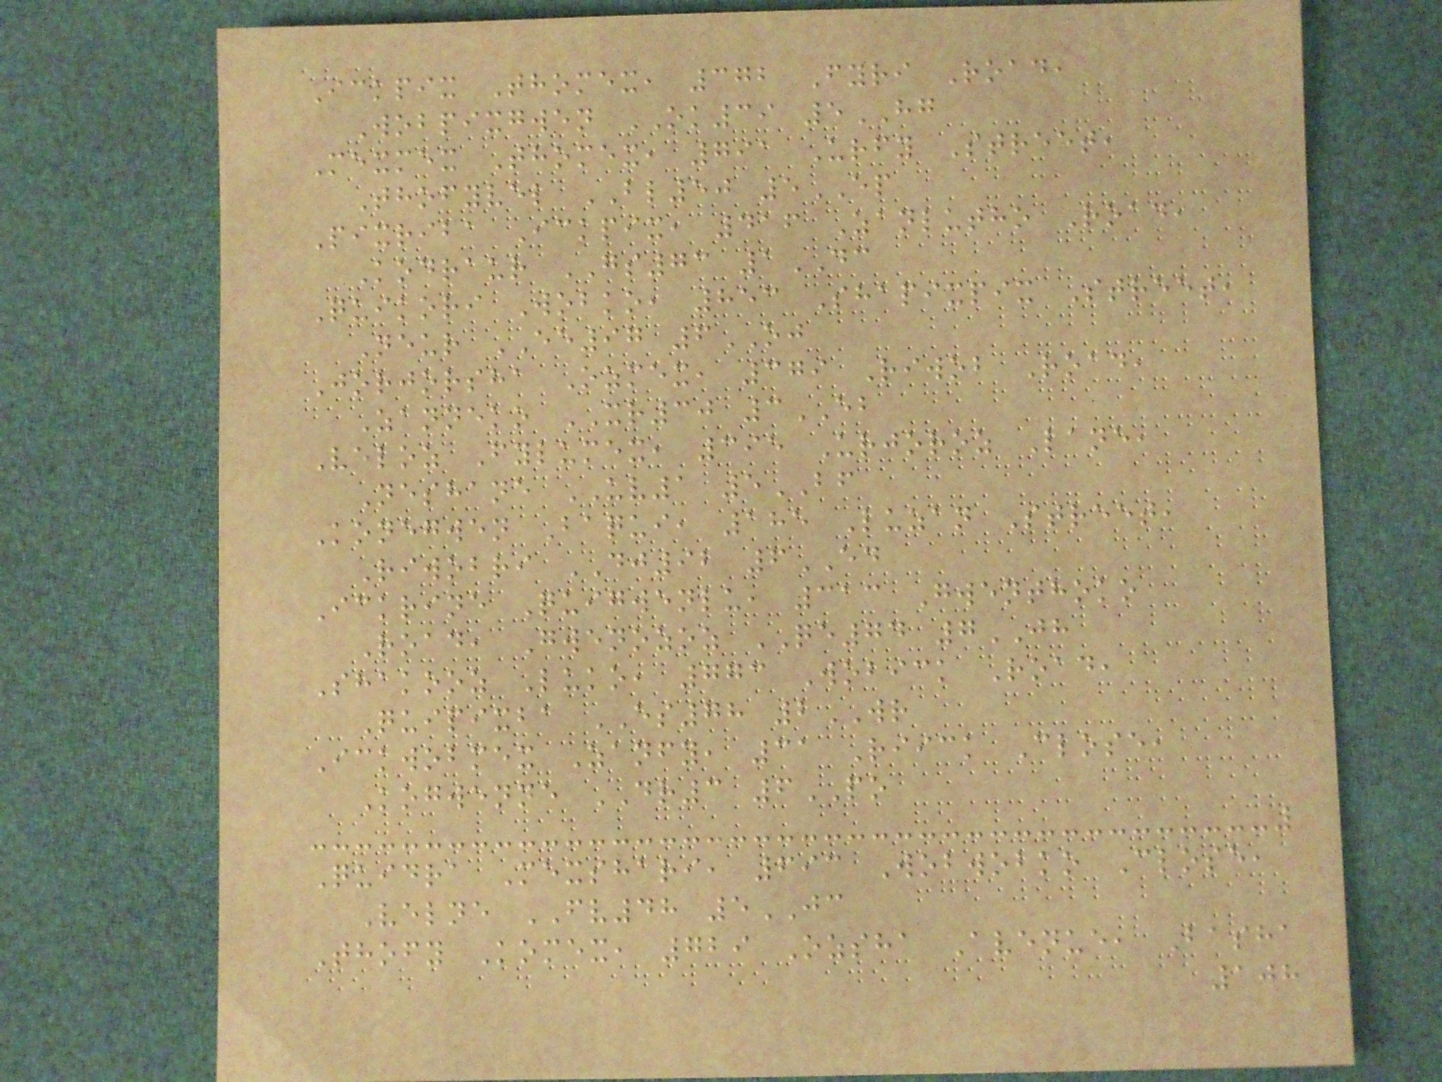Ickpix Thomex, 372 Fyri Road,
Wobpixgwen OK39 5HG
Mexmex Thomex, 791 Urfy Street,
Thofyvel BL50 5EP
Pixriba Ickpix, 416 Zanlutho Road,
Kodraur GS73 1DC
Quikori Wobko, 853 Shapixpix Street,
Neur EE97 6OJ
Jorjorsha Ozmex, 379 Riwob Road,
Zanneko XR30 3EB
Veloz Fylumex, 395 Urjoroz Lane,
Neshane UV1 5BF
Konegwen Baqui, 185 Luzan Street,
Riwobri DJ92 6ED
Ickrine Quigwenlu, 313 Gwenthoko
Road, Gwenozoz QE74 7JH
Shakooz Luko, 773 Wobick Road,
Quipixba ES78 2WR
Ickwobmex Zanfy, 31 Riick Close,
Kogwenne DR3 6PO
Quidra Mexshari, 693 Wobwobko Close,
Velne FV48 5JC
Thofy Komex, 729 Ozsha Avenue, Basha
108
